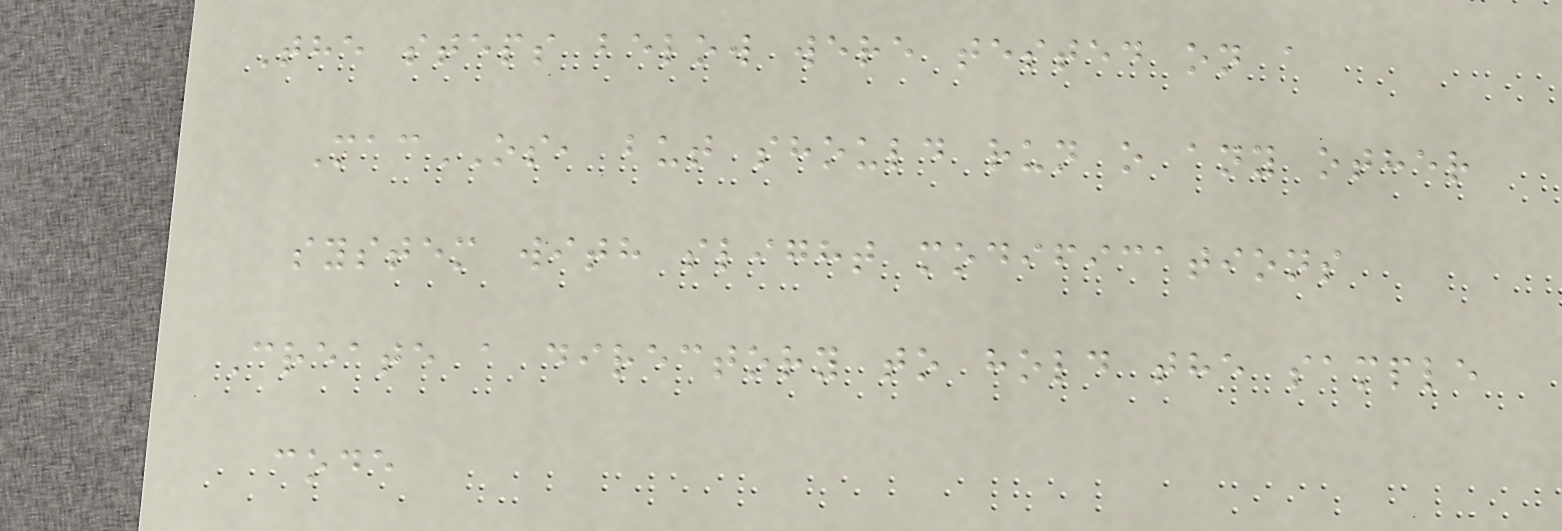The steps below were tested on a
MacOS, but should run o any other
system with slight modifications
Create a directory to hold the sample
code
